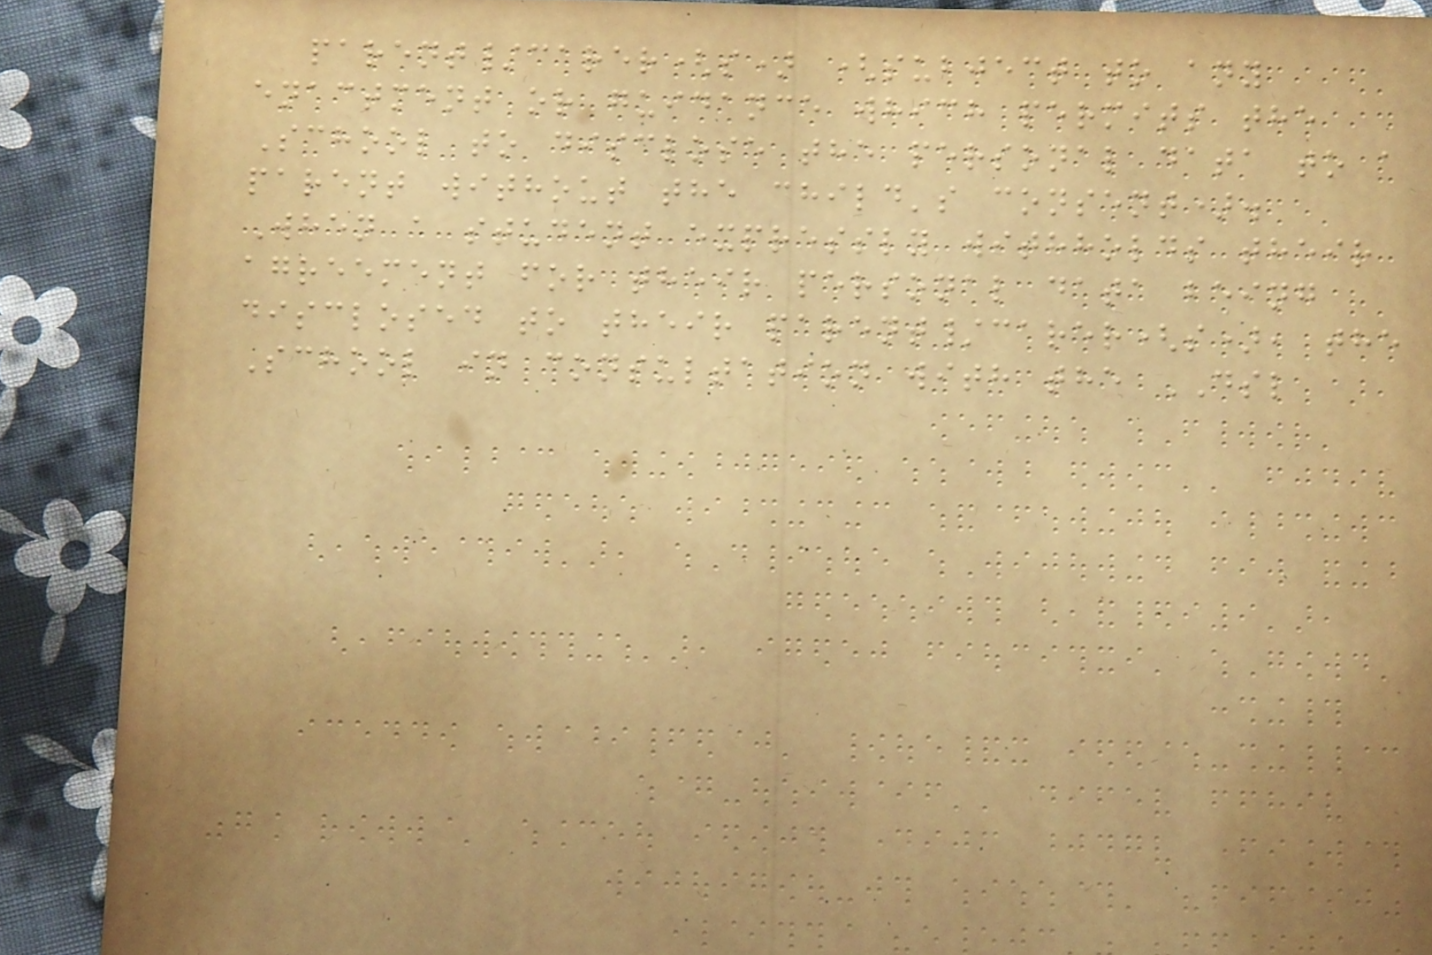parent/carer(s) (subject to any
enactment or guidance which permits the
School to disclose the personal data to a
parent without the child's consent).
When a student expressly withholds their
agreement for their personal data being
disclosed to their parent/carer(s), the
School in consultation with the DSL
